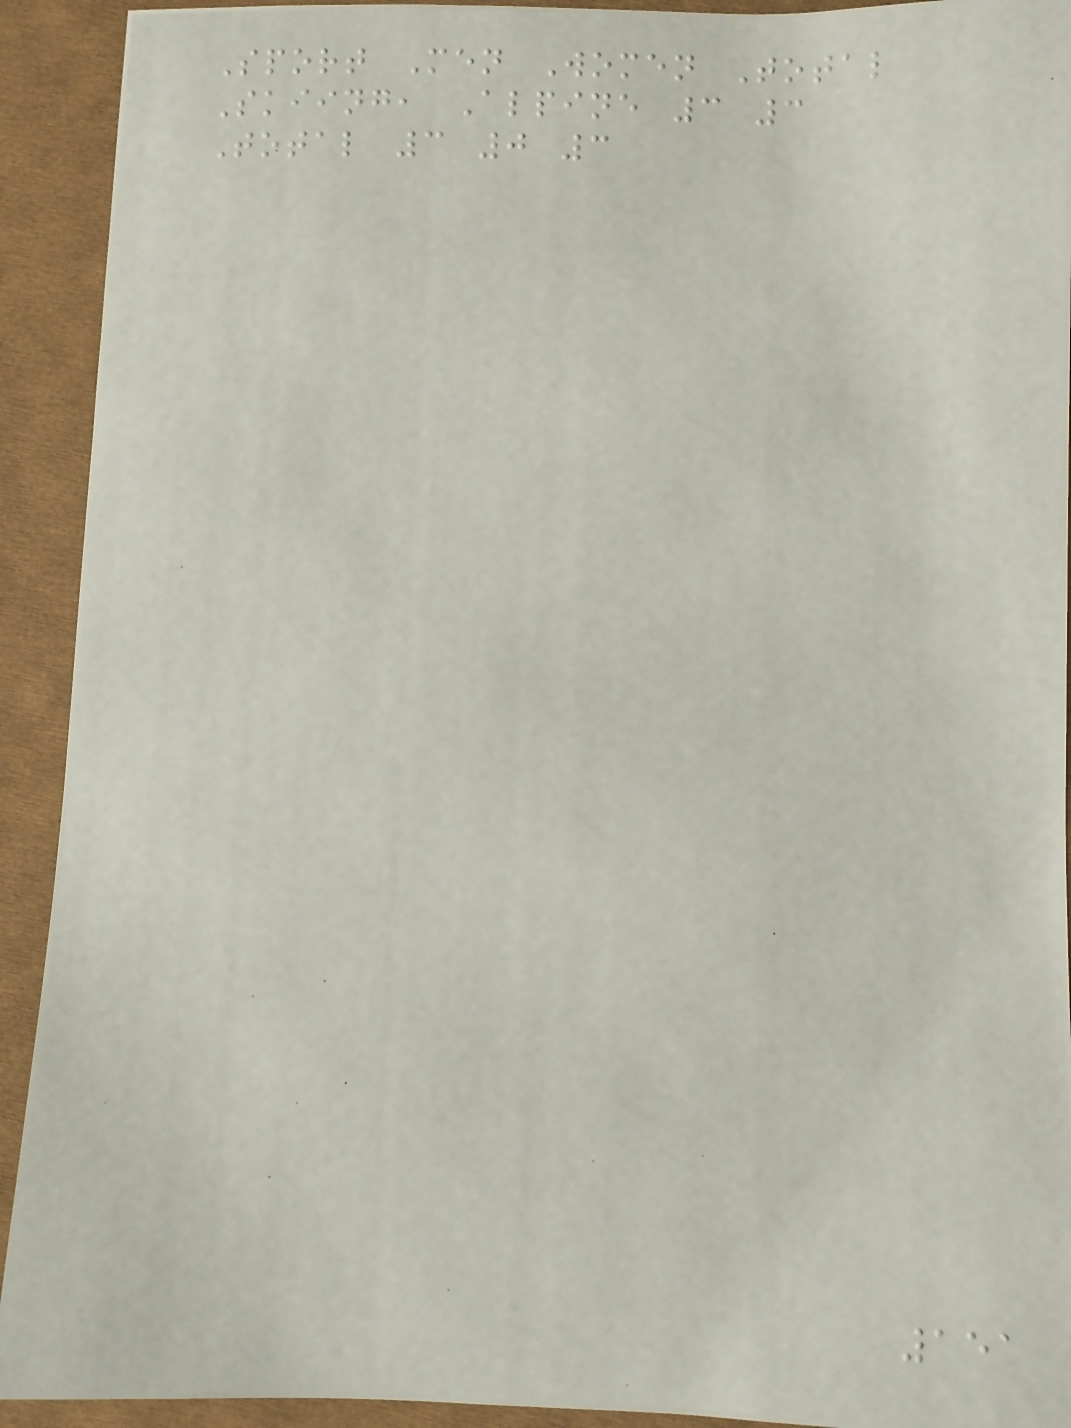Sport Men Women Total
Skiing, Alpine 3 3
Total 3 0 3
151
